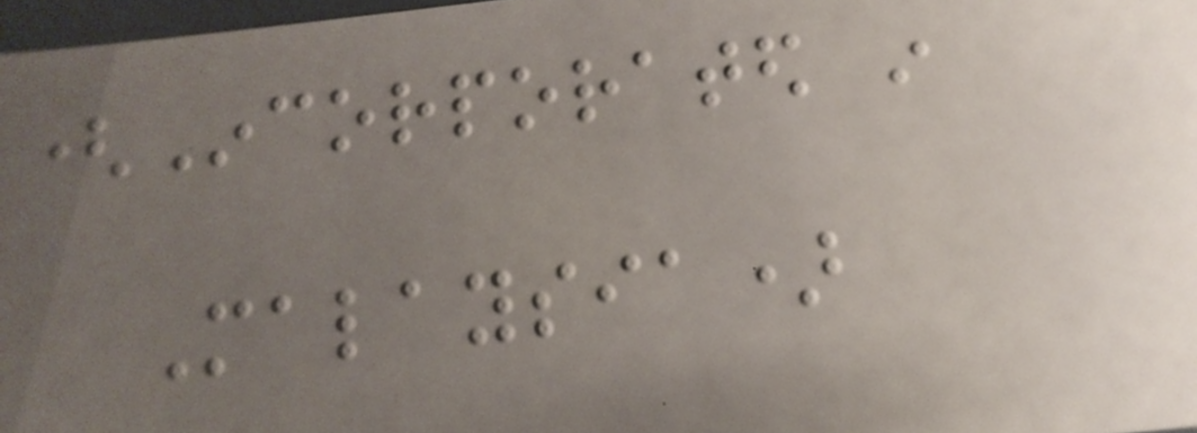(Incorporated in
Malaysia)
